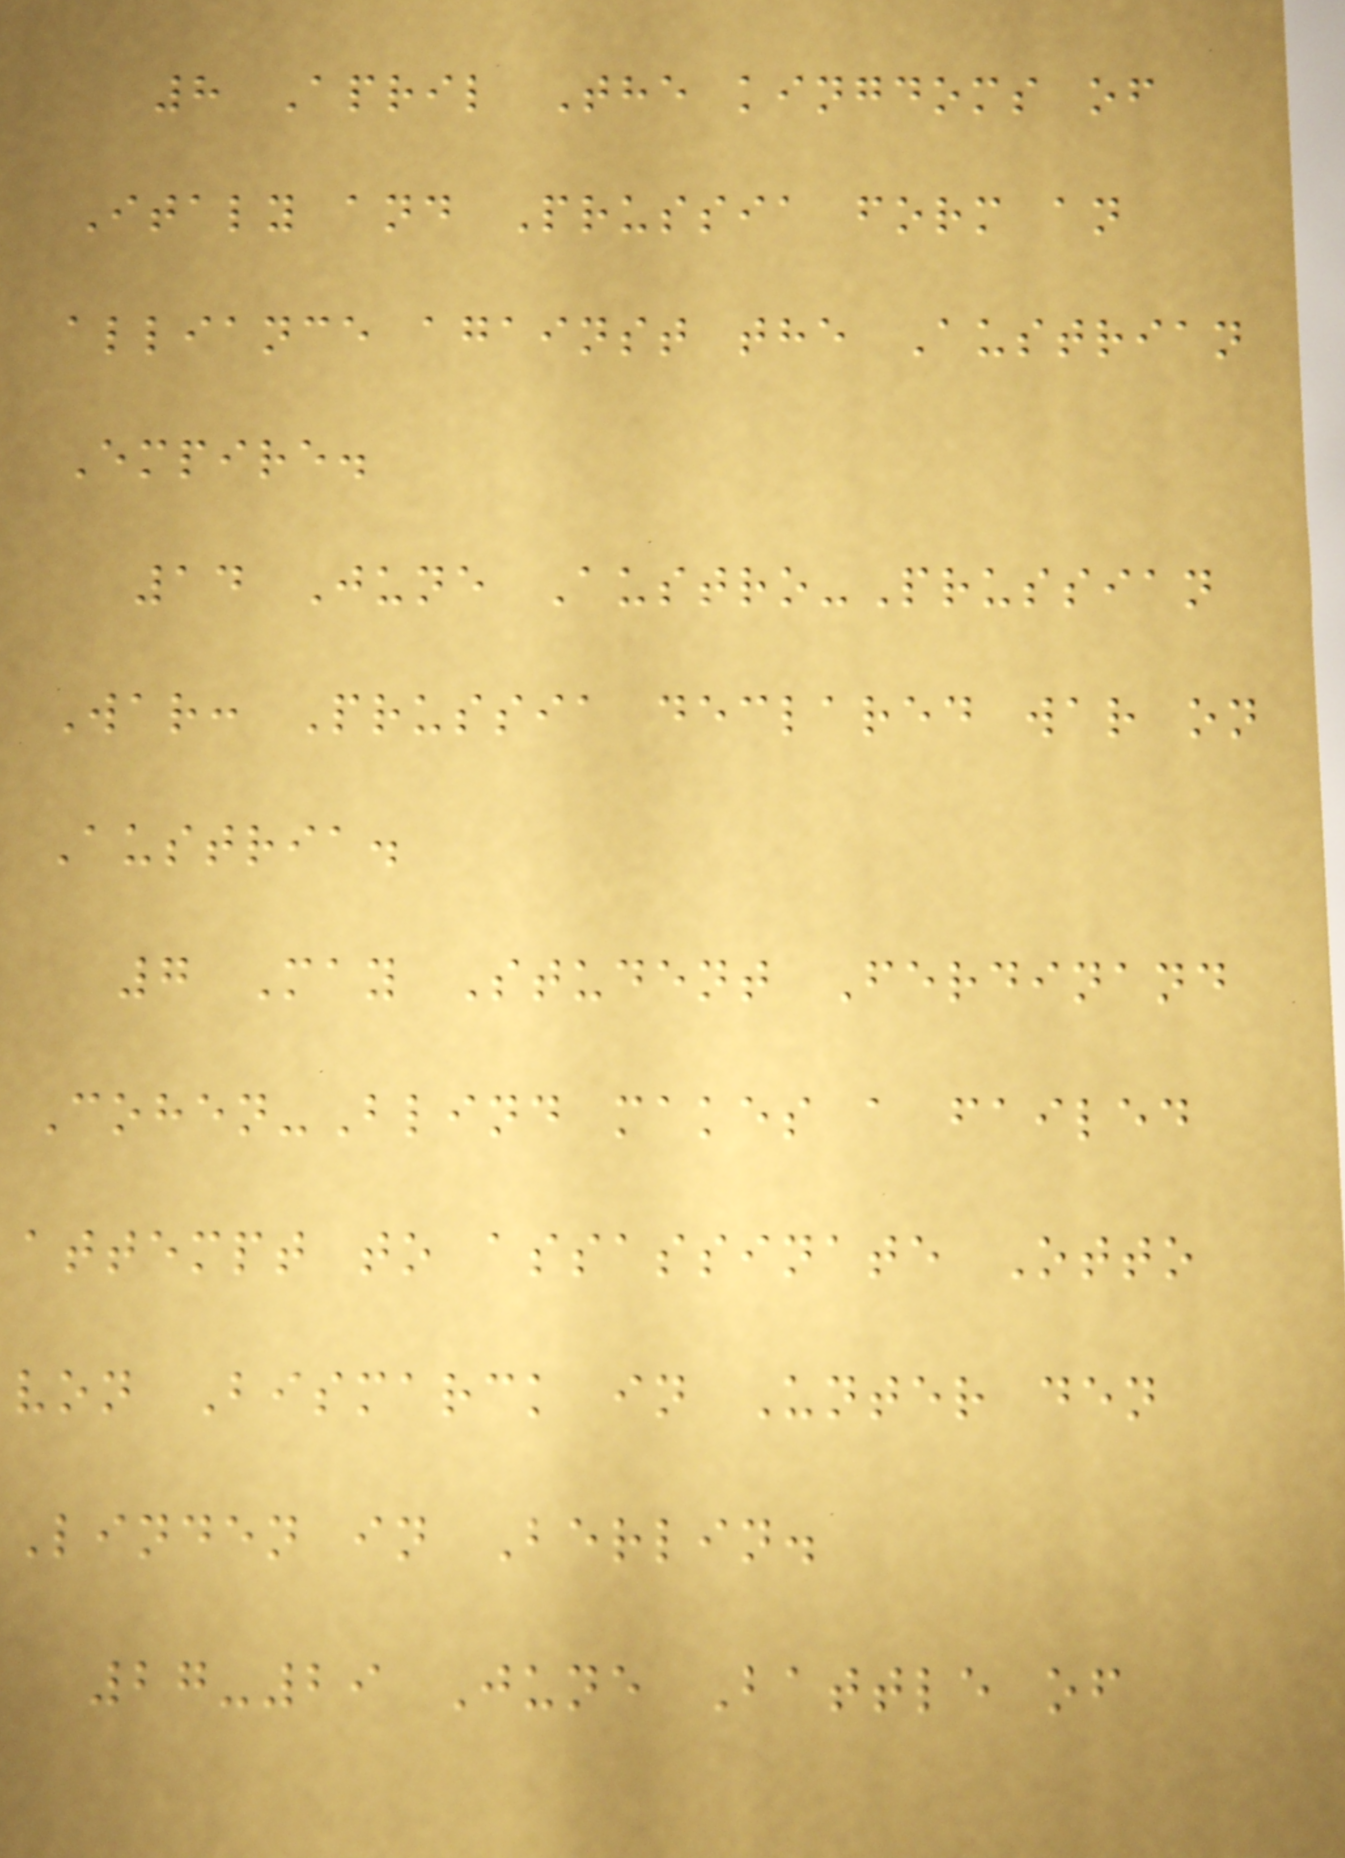8 April The kingdoms of
Italy and Prussia form an
alliance against the Austrian
Empire.
14 June Austro-Prussian
War: Prussia declared war on
Austria.
7 May Student Ferdinand
Cohen-Blind makes a failed
attempt to assassinate Otto
von Bismarck in Unter den
Linden in Berlin.
27-29 June Battle of
